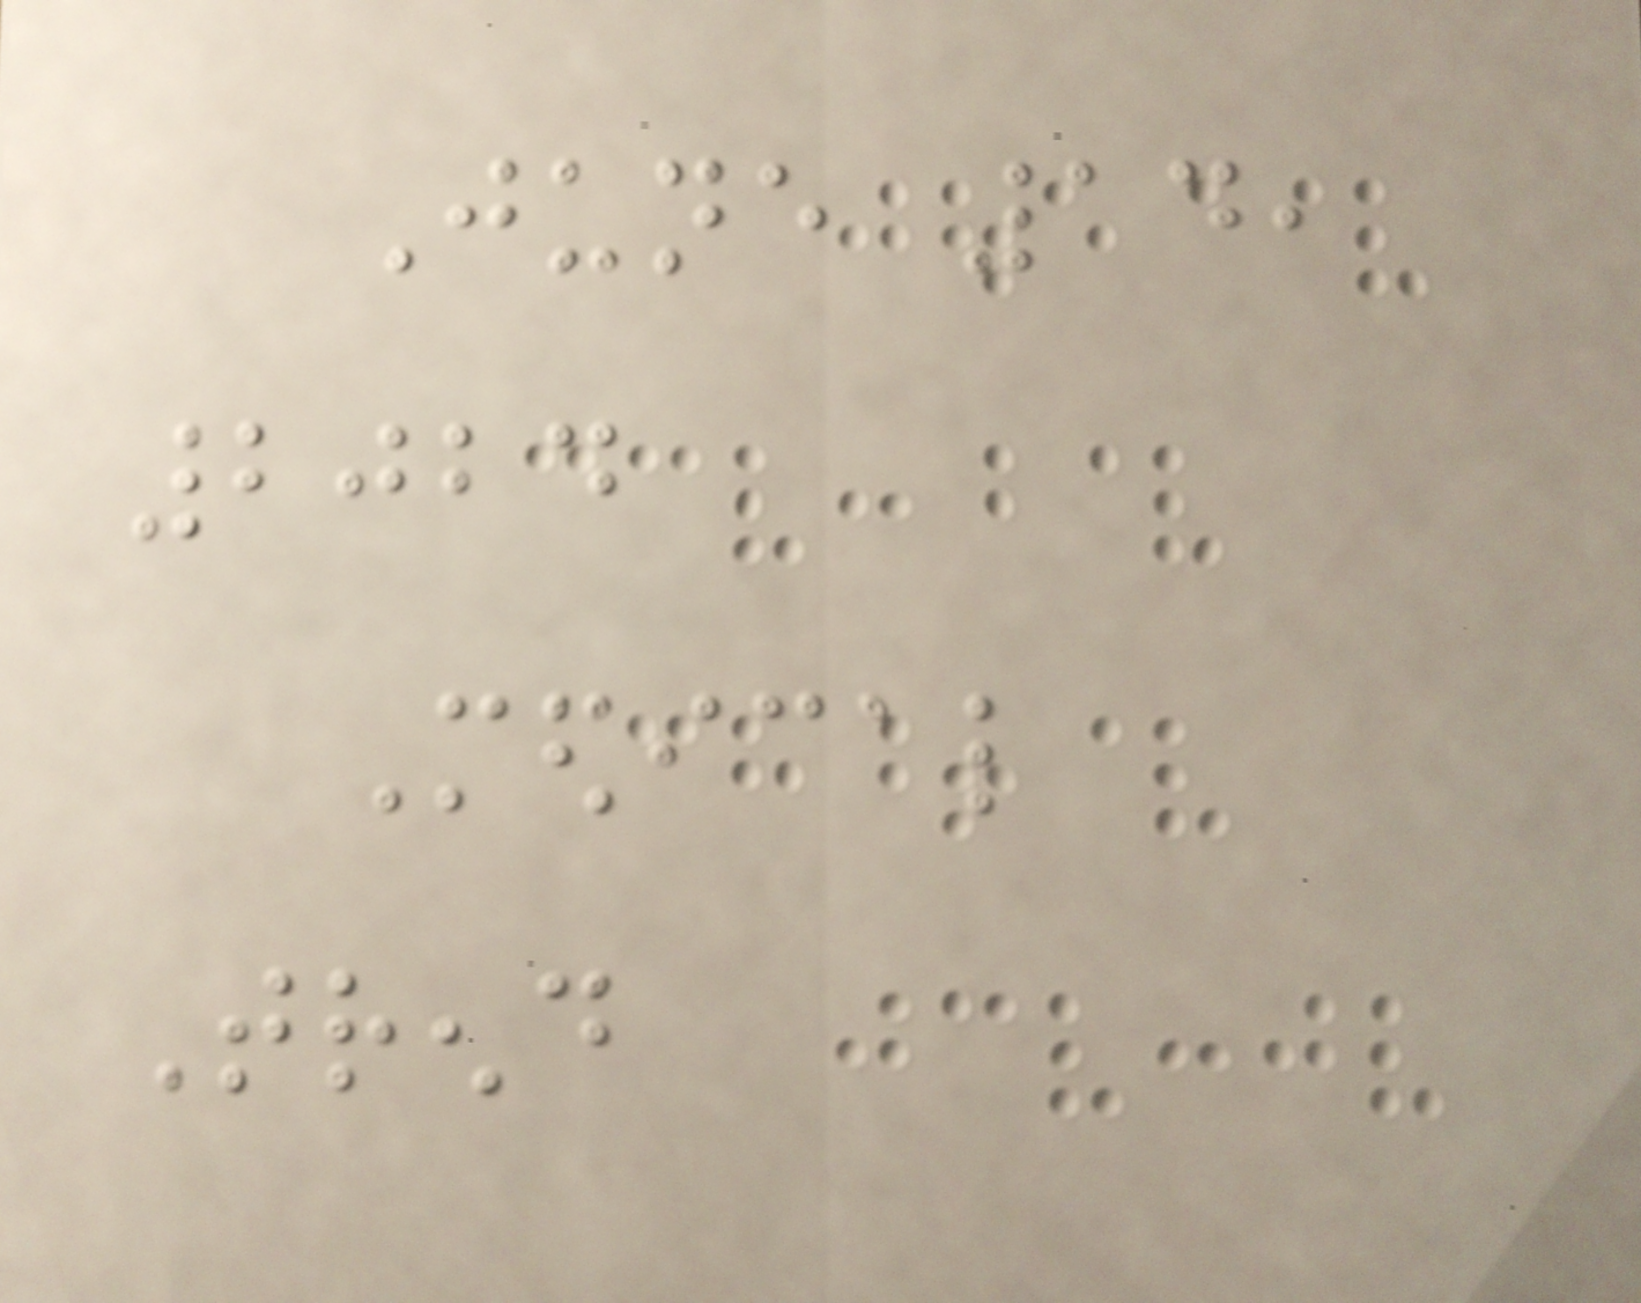June 14,
2024
Medical
Trend
